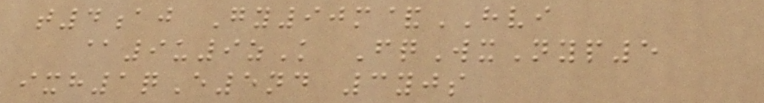t4aj Gy90m&HVI
@9u9zK FqWxNyp5
ixh1qE5nd 3yjs
